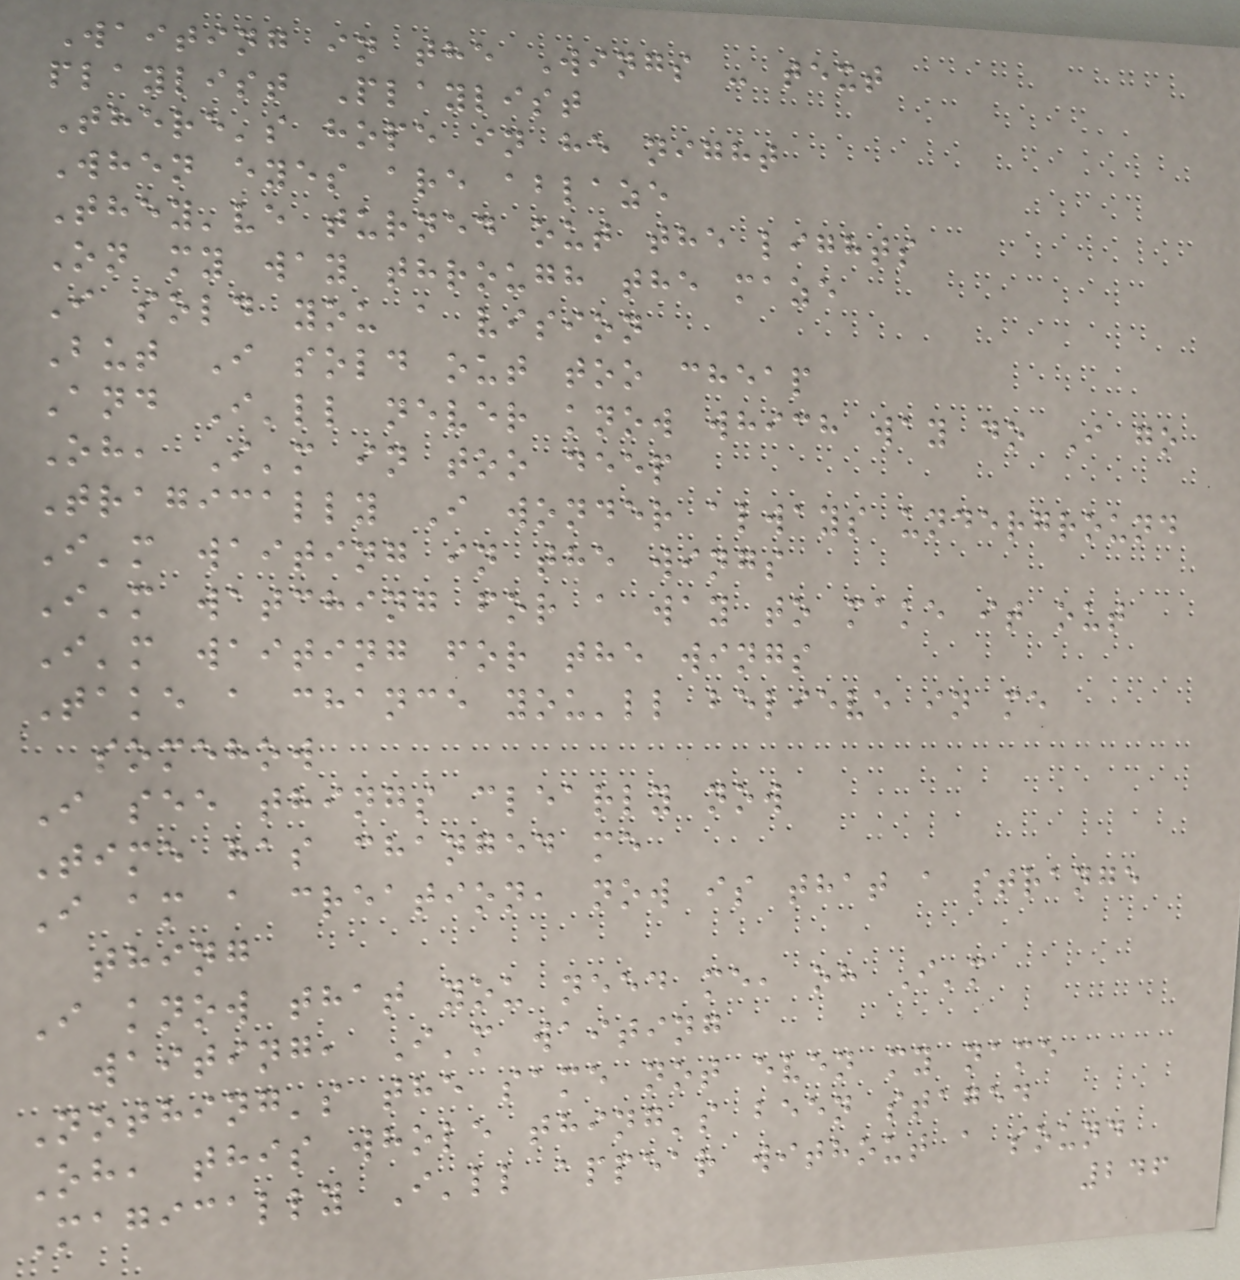Waiting in the Wings - text
playlist Playlist
There's hope in he night
When eyes are ablaze
They've turned out the lights
On my way through the maze
I sold you a vision
But I sold out too cheap
And I'll never know which way do I go
Oh, I'm in too deep
Tragically I wonder always underground
I'm waiting in the wings
I'm watching for a way to make it out
I'm waiting for the wings
Take a chance you'll believe in me
somehow
I see things clearly now
Time has changed me
I am a creation, now is that a strange
thing
I know that you need me, oh I'm
waiting, I'm waiting
Nothing's the same not even my name
Oh, this whole thing's been staged
Magically I'll appear without a sound
246
